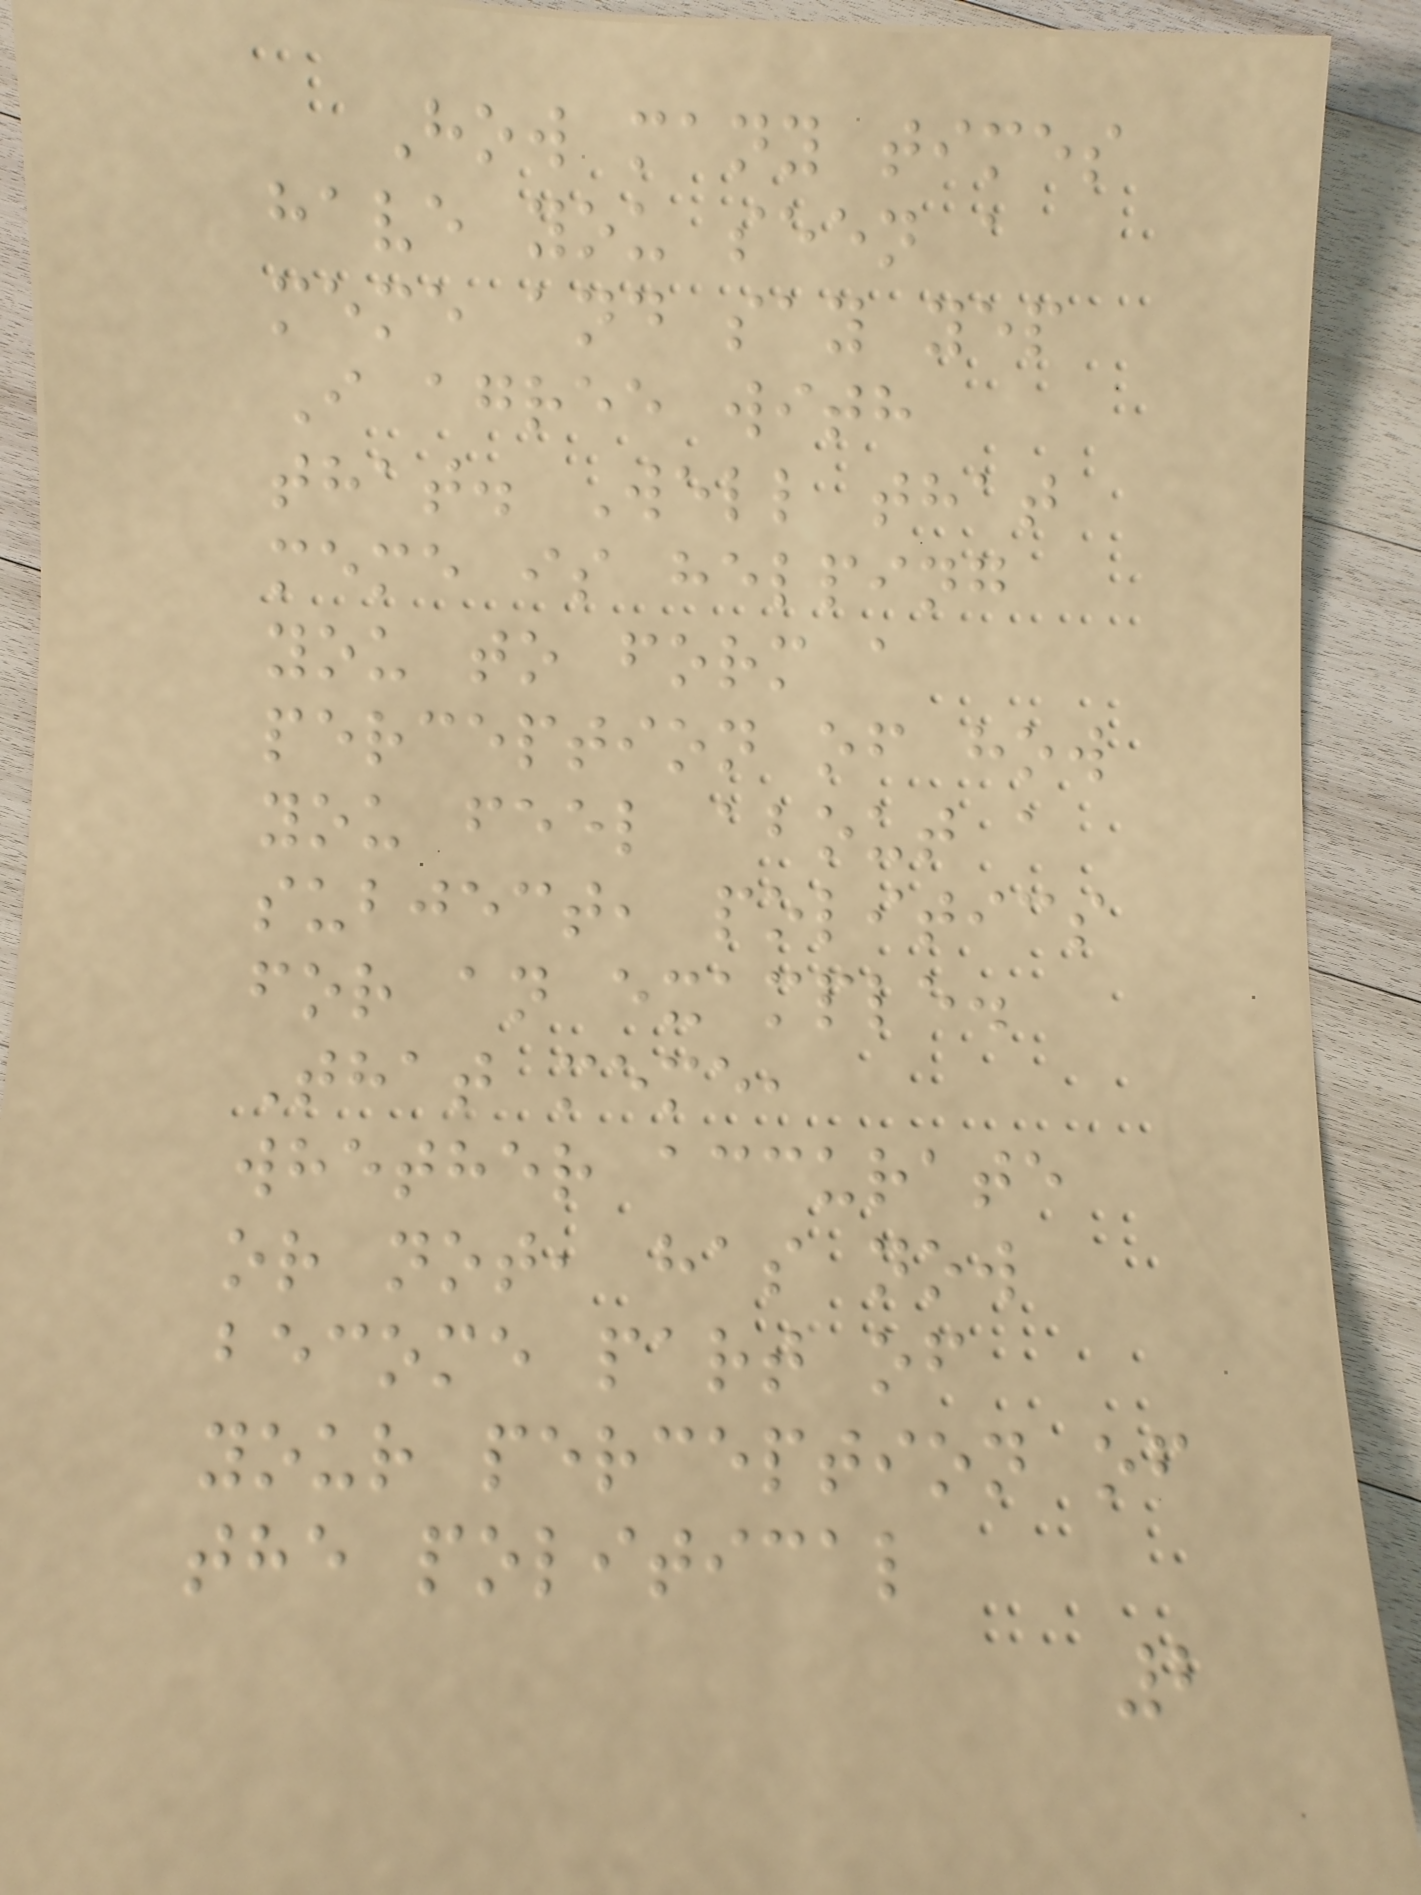How many times
have you seen a
meme and say yep
I agree with
that. Well that
meme is helping
you to form a
perception of how
you feel about a
subject, politics
for an example.
That meme,
whether accurate
or not, has now
become part of
your perception of
the political
2
